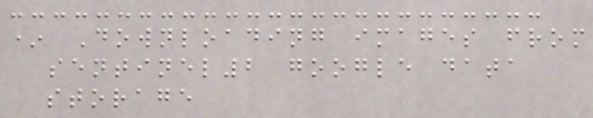* Downloading images from
sentinel2 google data
storage
